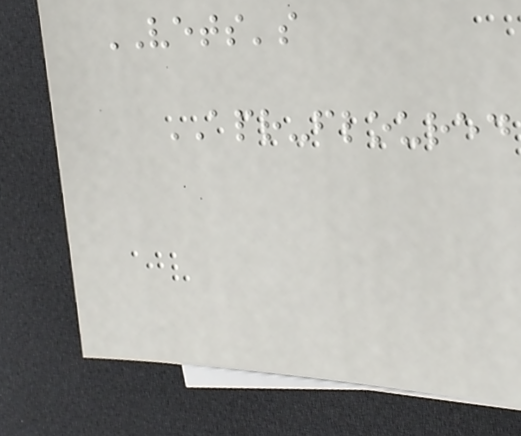VETS's
APR-floured
